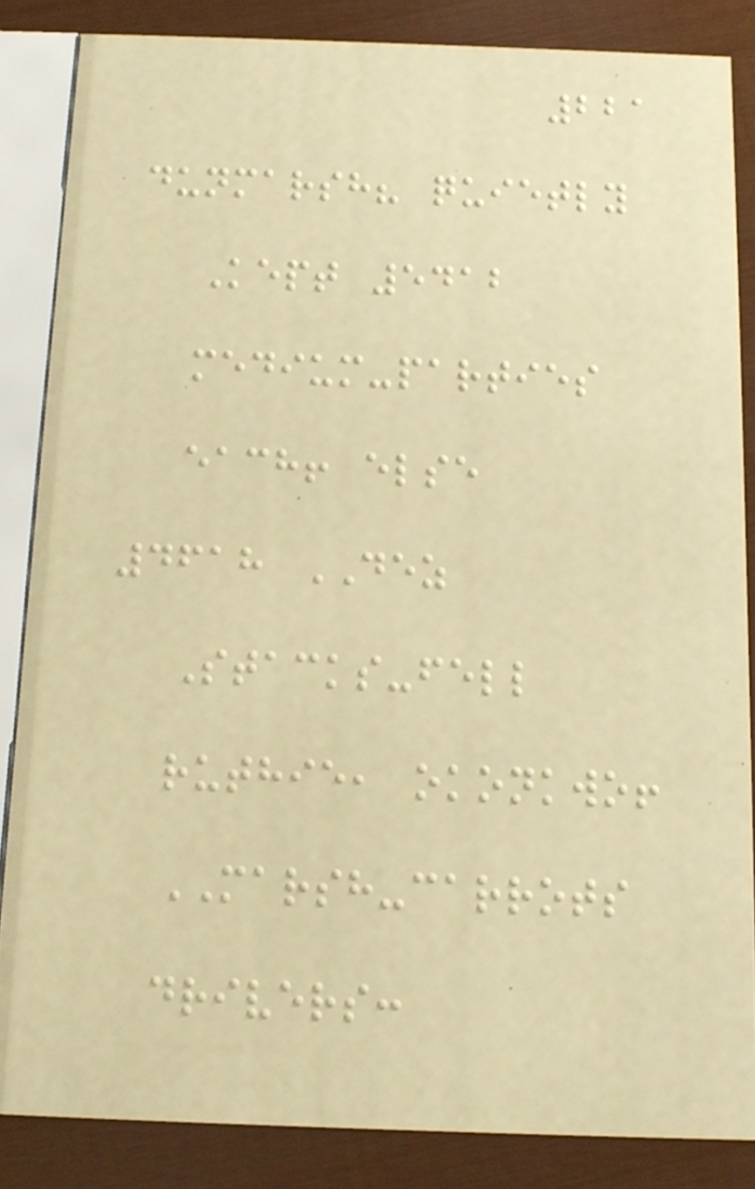221
dunmarsh? quietly
Kept 5412
medium-parties
each! else
4618 DEZ
Stacks-fell
ruthie, okonkwo!
MARSH-carrots
drivers:
